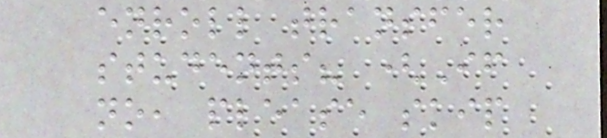enroll transfer
students? (If
no, please skip
